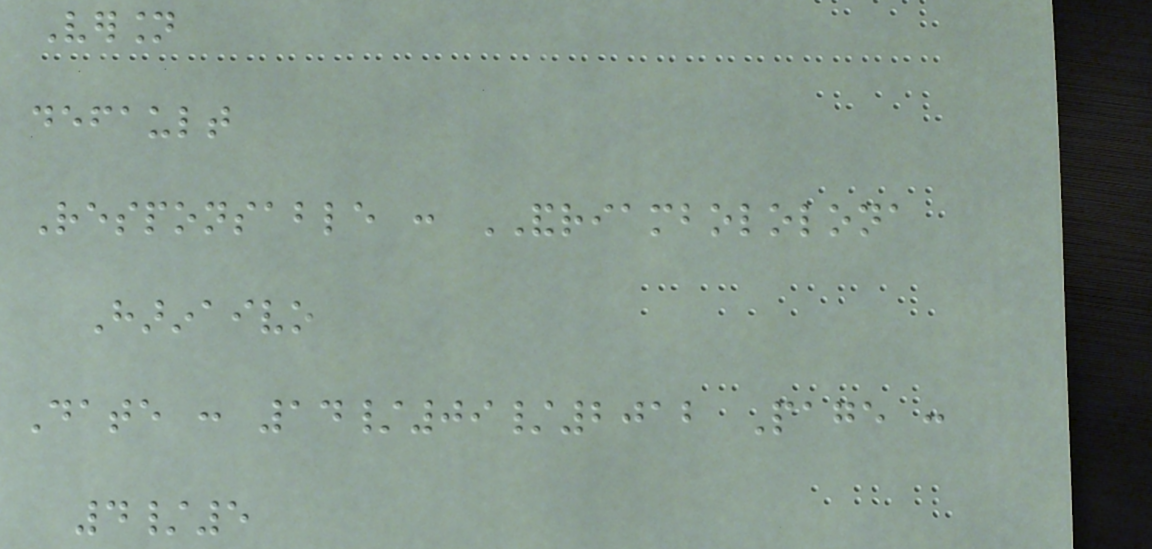Version
default
Responsable : ANDRIAMBOLOLONA
Harinaivo
Date : 14/09/2012 Page :
4/5
